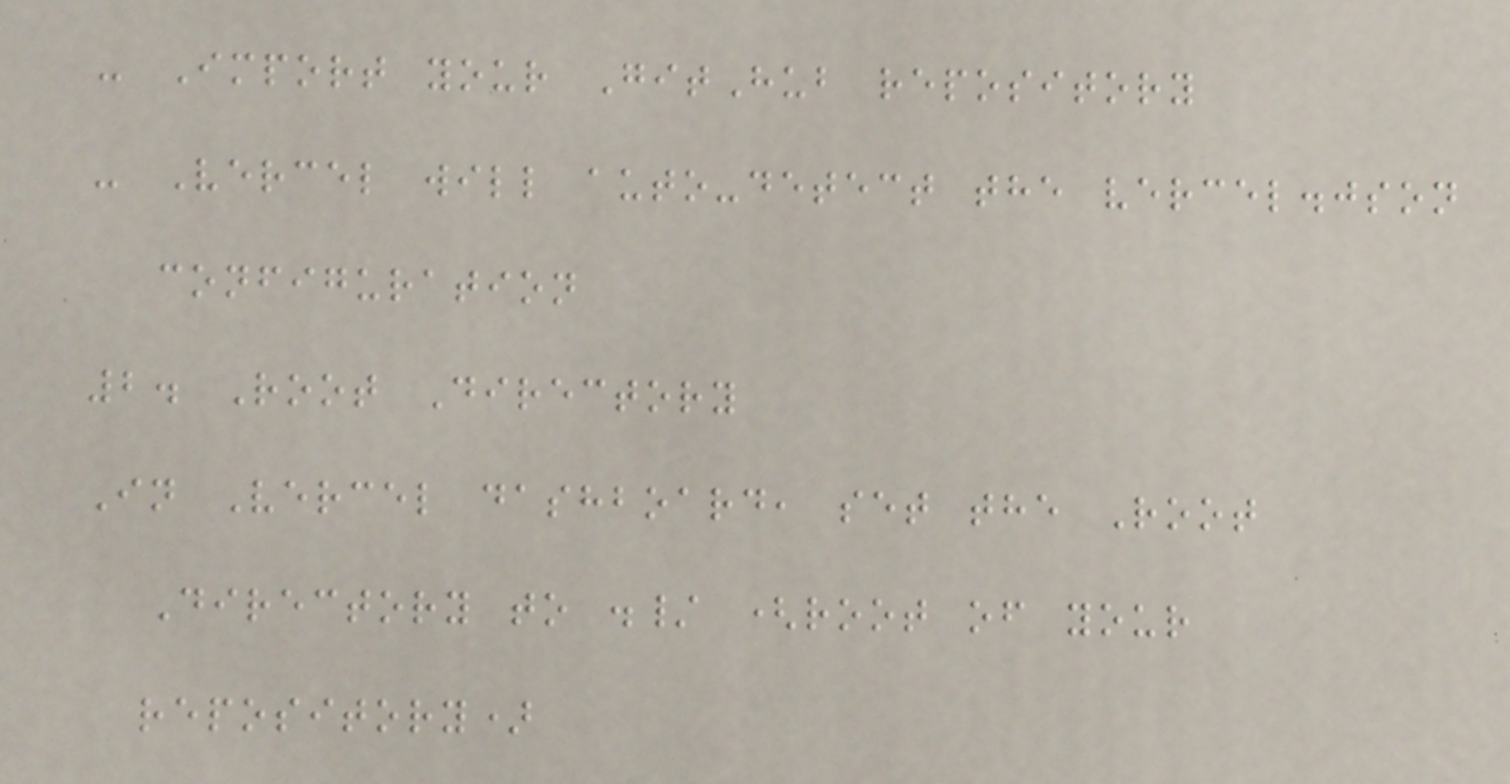- Import your GitHub repository
- Vercel will auto-detect the vercel.json
configuration
2. Root Directory
In Vercel dashboard, set the Root
Directory to ./ (root of your
repository)
